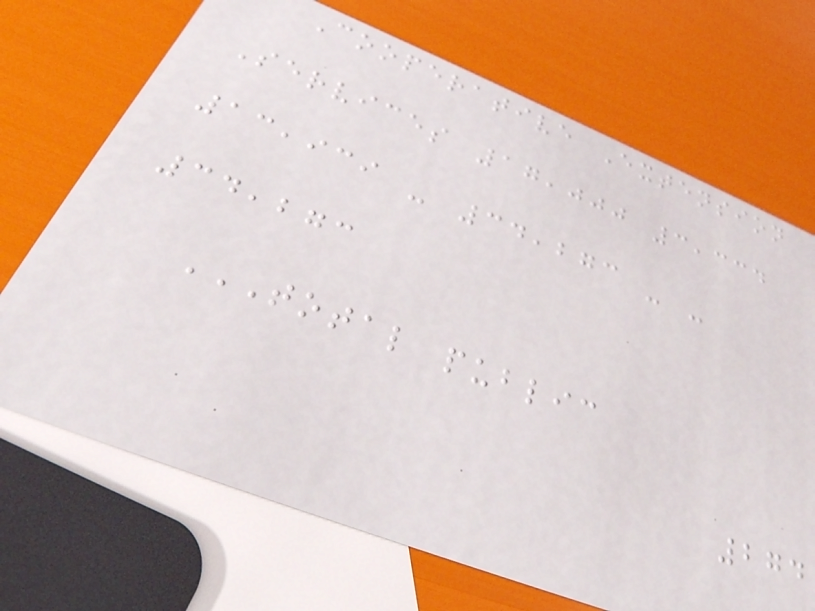Cooperative Extension
Services 17,000 3,334
13,939 - 34,273 - -
34,273
TOTAL PUBLIC
274
